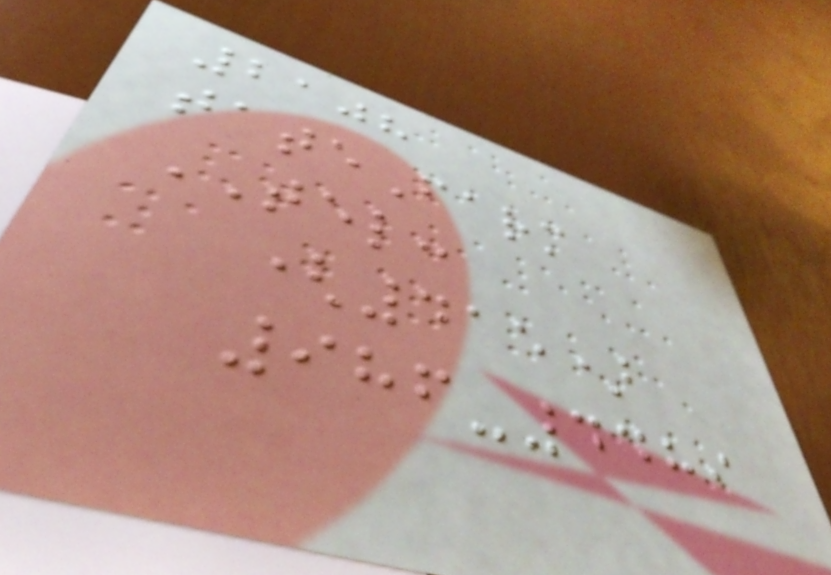2108
tateFarm
TEL:
(415)
986-4489
